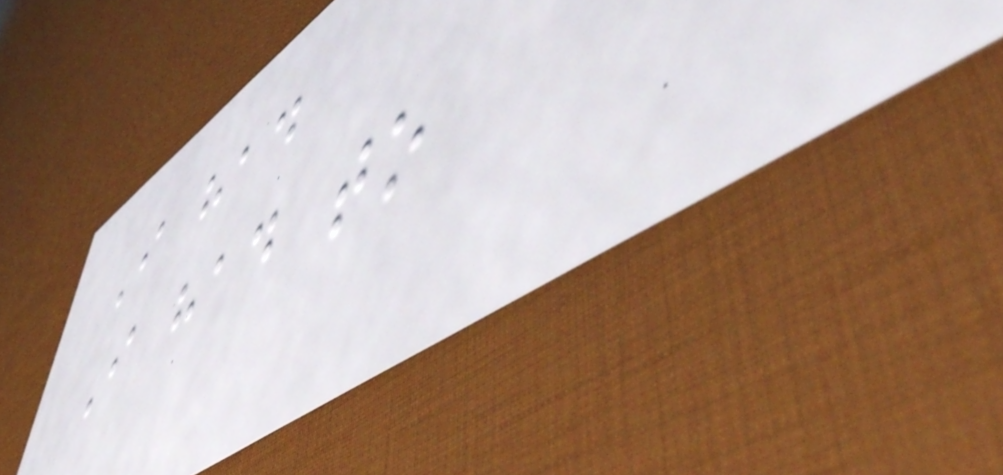I had
I had to
